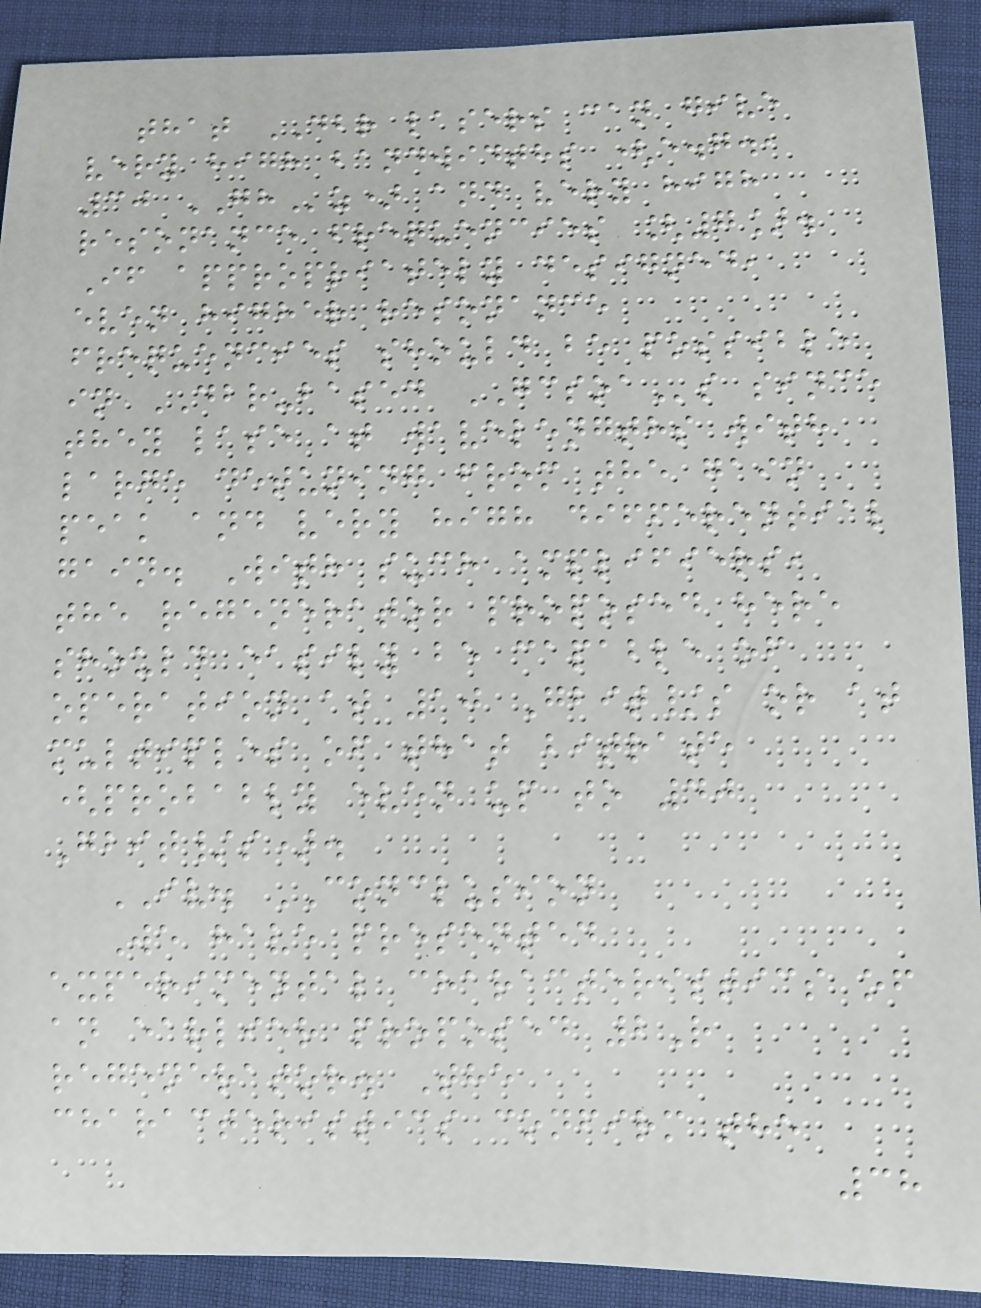that DBR lasers can give
very high bandwidths (e.g.,
30 GHz) and very high
resonance frequencies [7].
If appropriately designed,
even higher resonance
frequencies should be possible
in DBR-based GCSOAs since
they lase at wavelengths with
large detuning from the gain
peak and very high differential
gain. With such amplifiers,
the regenerator proposed here
should easily be capable of
operation at 10 Gbit/s or at
multiples of that bitrate
(probably even up to 40
Gbit/s).
IV. CONCLUSION
We have presented
experimental characteristics of
an earlier proposed 2R
regenerator. The
characteristics confirm the
38
